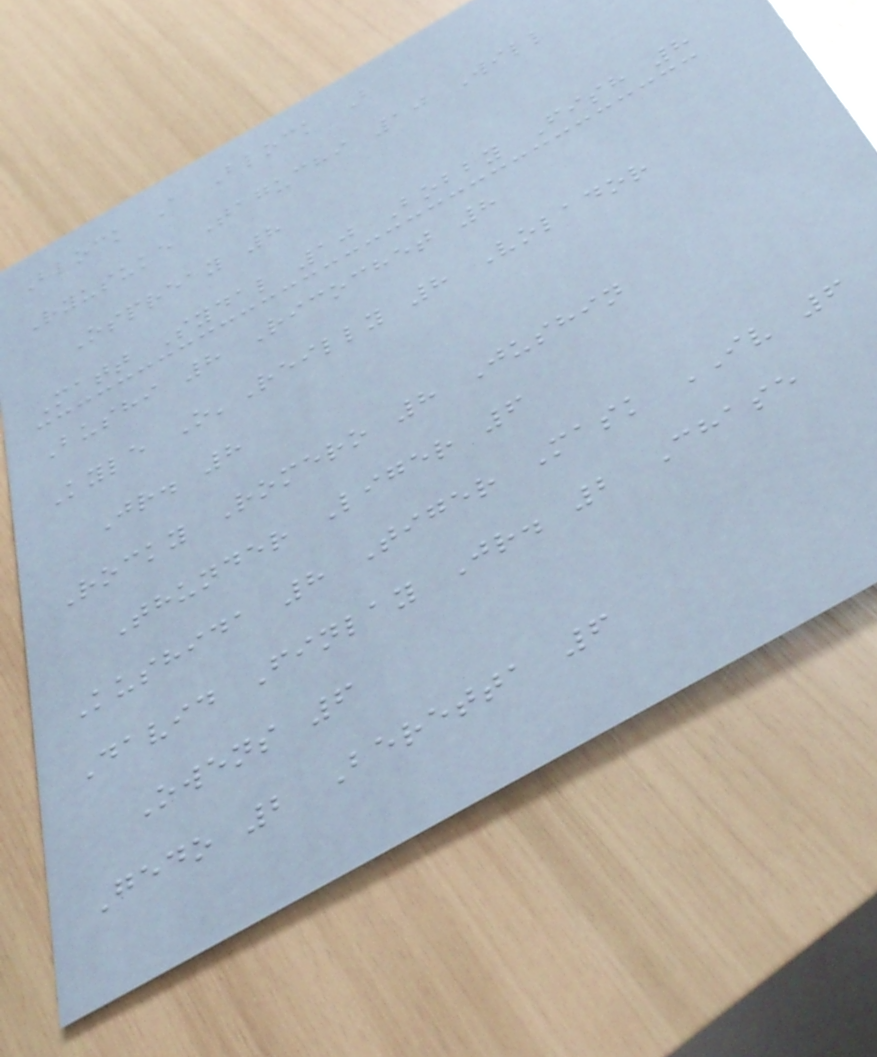Block A Block B
Ryusuke Taguchi 10 Will
Ospreay 8
Matt Sydal 10 Bobby Fish 8
Bushi 8 Ricochet 8
Kyle O'Reilly 8 Volador
Jr. 8
Rocky Romero 8 Jushin
Thunder Liger 6
Kushida 8 Tiger Mask IV 6
David Finlay Jr. 2 Chase
Owens 6
Gedo 2 Beretta 6
